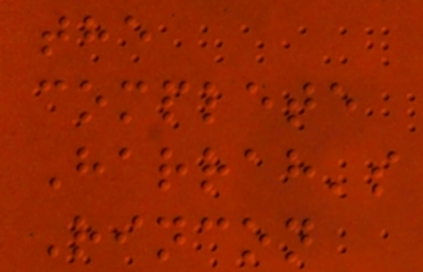the
complete
Harrah's
Rincon
